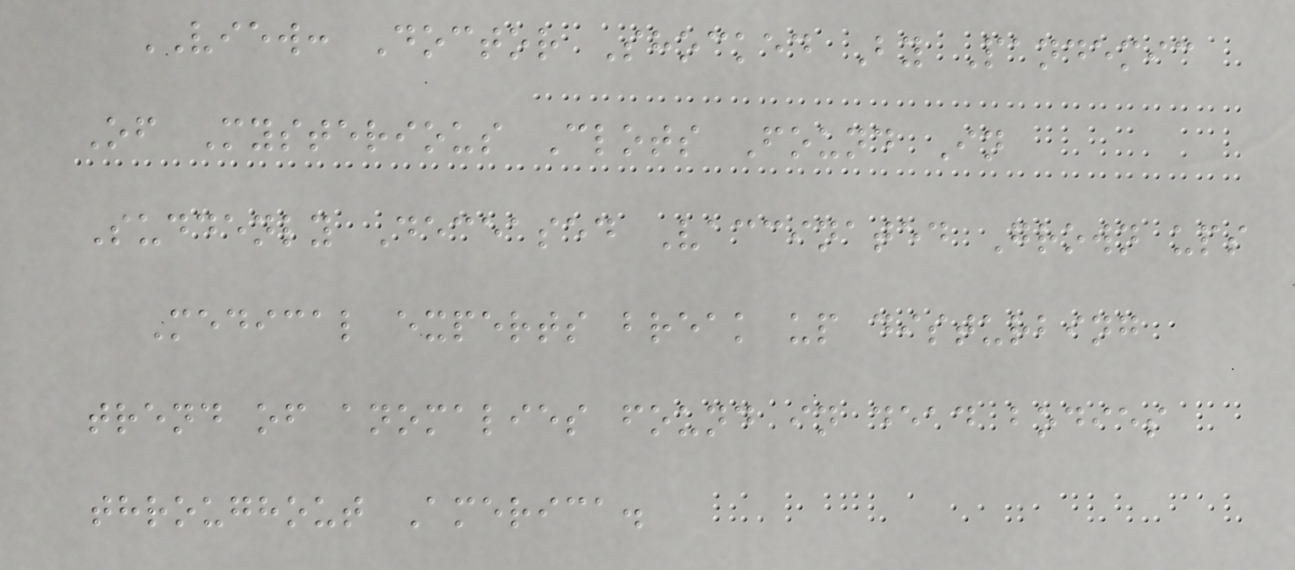VIEW: Doctor Shocked By Pandemic
Of Mysterious Clots Found In
Suddenly Deceased Vaccinated Grown ups
Medical experts break up disturbing
trend of anomalies found in dead bodies
throughout America.
